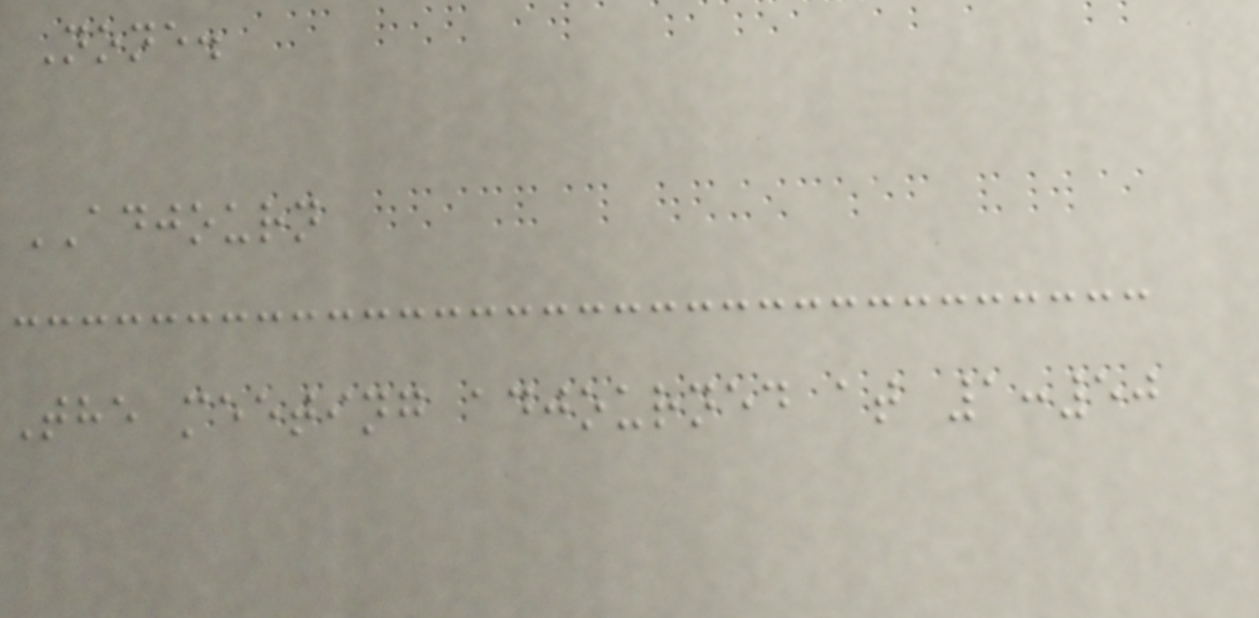None.
ADJOURN
The meeting adjourned at 1:50
